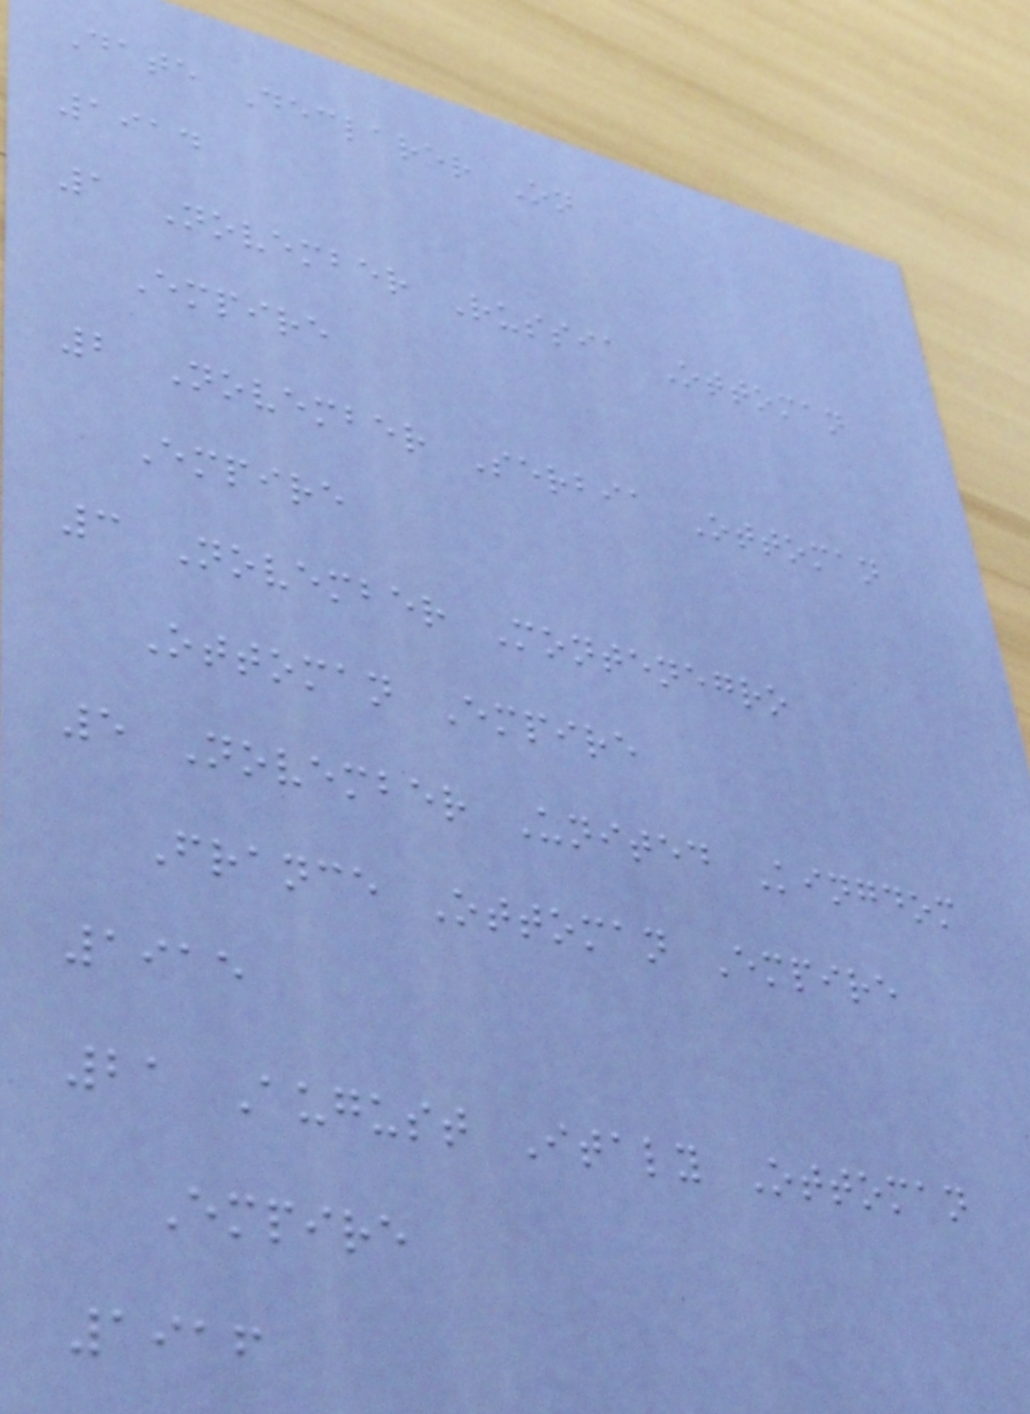Date Declarer On
1914
1 November Russia Ottoman
Empire
2 November Serbia Ottoman
Empire
3 November Montenegro
Ottoman Empire
5 November United Kingdom
France Ottoman Empire
1915
21 August Italy Ottoman
Empire
1916
